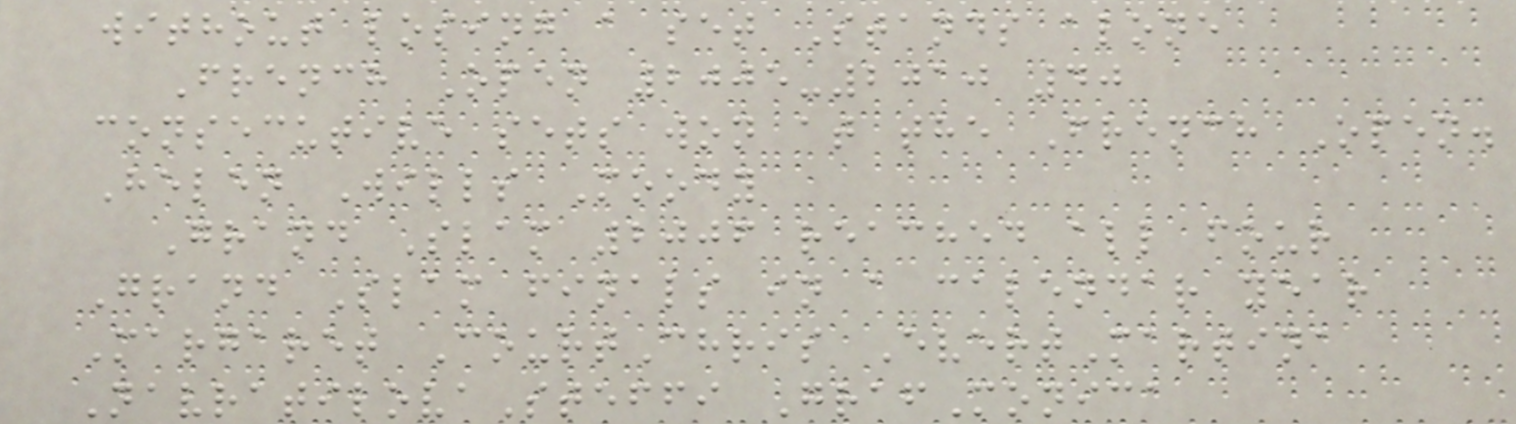without losing a set Stands alone
French Open 2005-2010 40
consecutive sets won at the French Open.
Helen Wills Moody
Grand Slam 2006 reached all four
Grand Slam finals in a calendar year
Margaret CourtChris EvertMartina
NavratilovaSteffi GrafMonica
